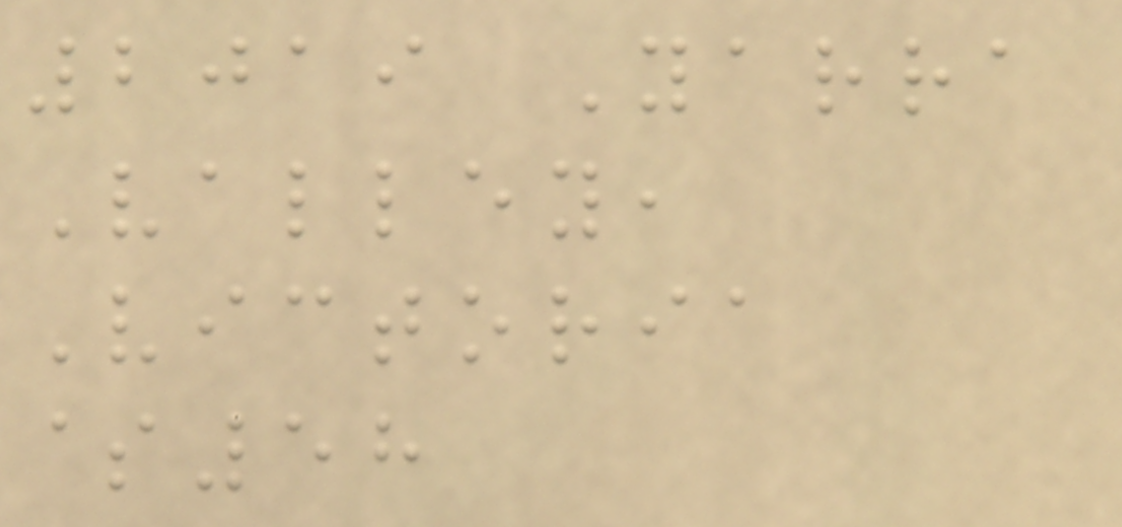2019 Yarra
Valley,
Victoria
$58
